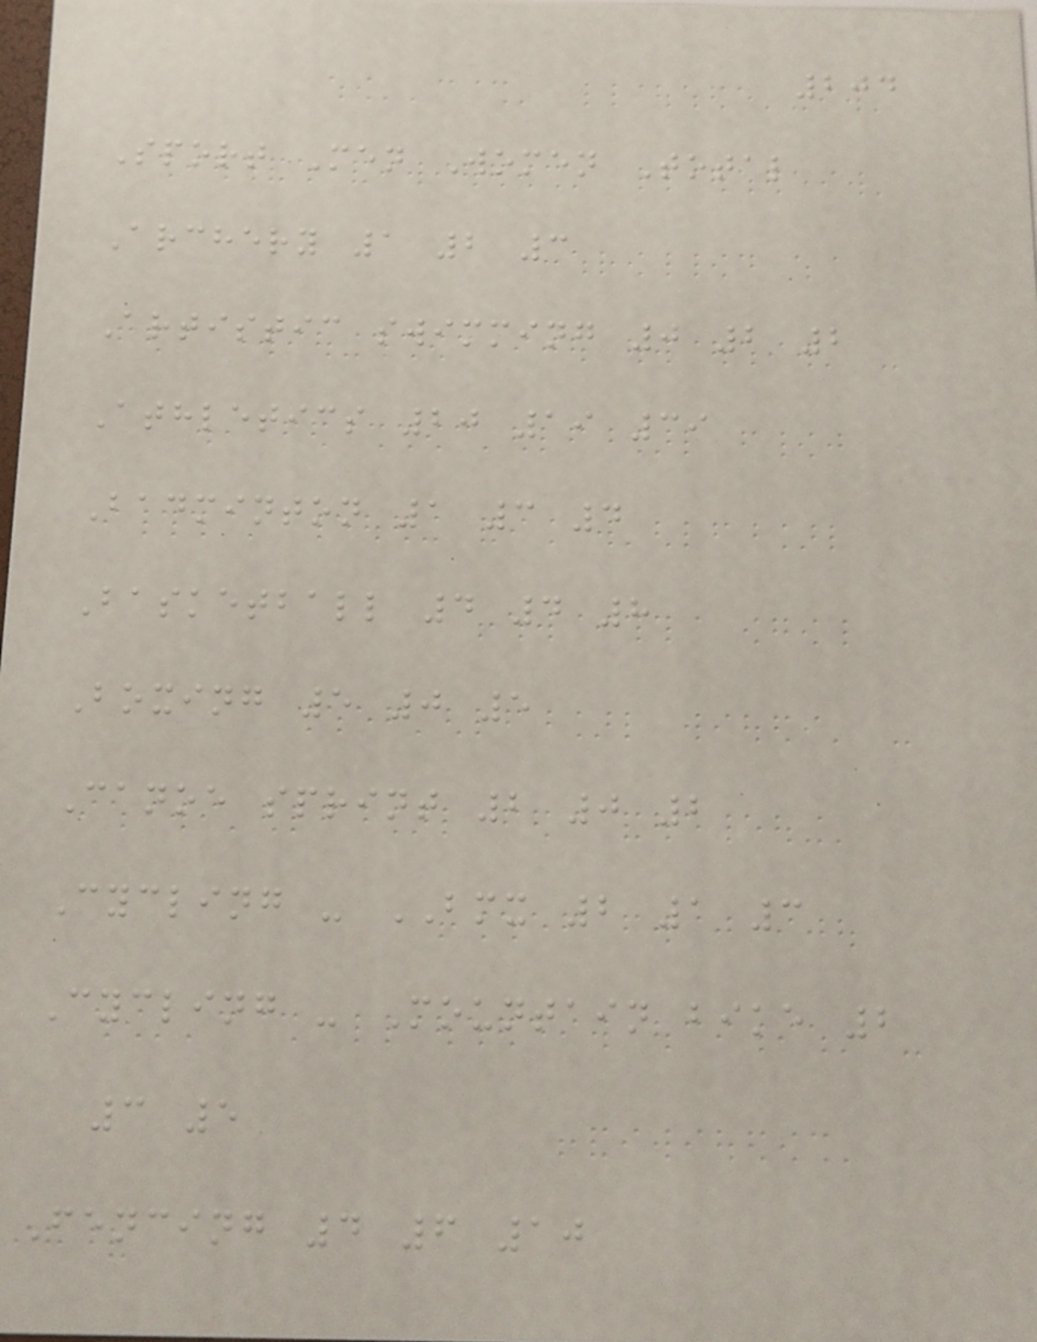204
Sport Men Women Total
Archery 1 2 3
Artistic swimming 0 2 2
Athletics 20 19 39
Badminton 1 3 4
Basketball 4 4 8
Boxing 5 0 5
Canoe sprint 2 0 2
Cycling - BMX 2 1 3
Cycling - Mountain bike 2
3 5
Fencing 4 6 10
